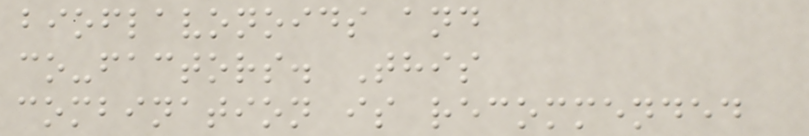bioflavonoids and
co-factors. This
combination is recommended
